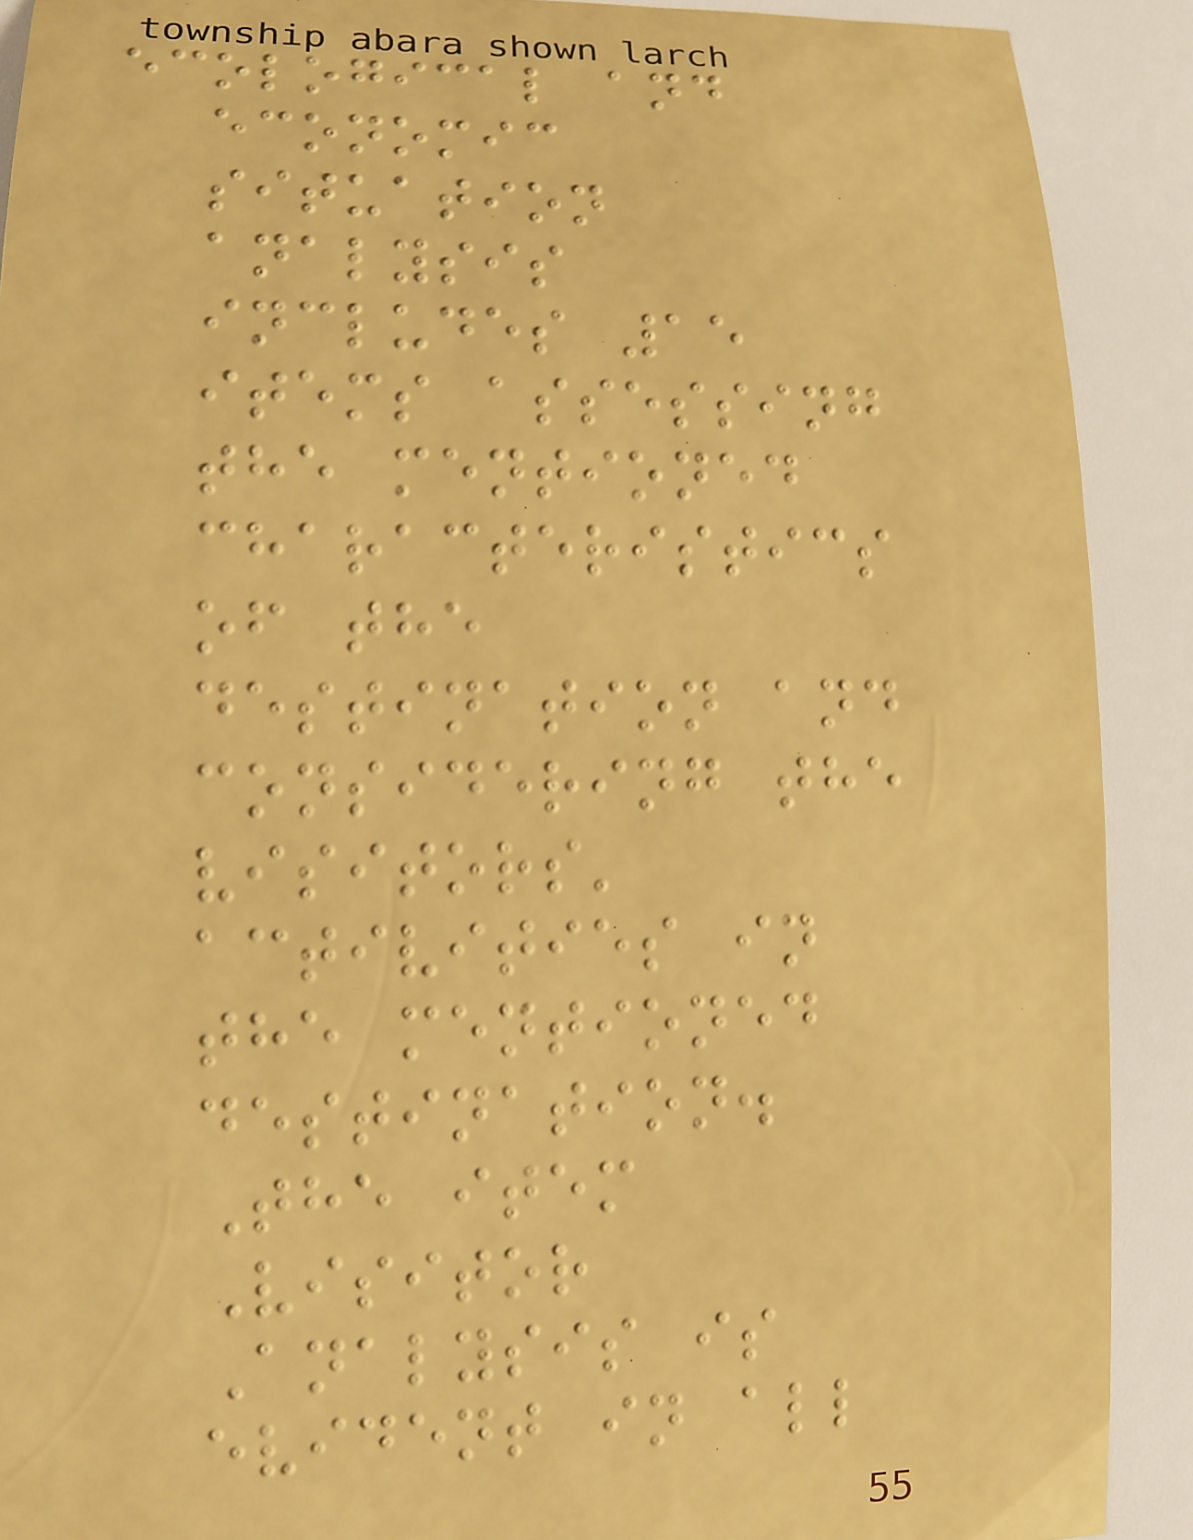ecological and
economic
situation
analysis
includes 15
items assessing
the mentioned
characteristics
of the
destination and
considering the
visitors'
activities in
the mentioned
destination.
The item
Visitor
Analysis is
evident in all
